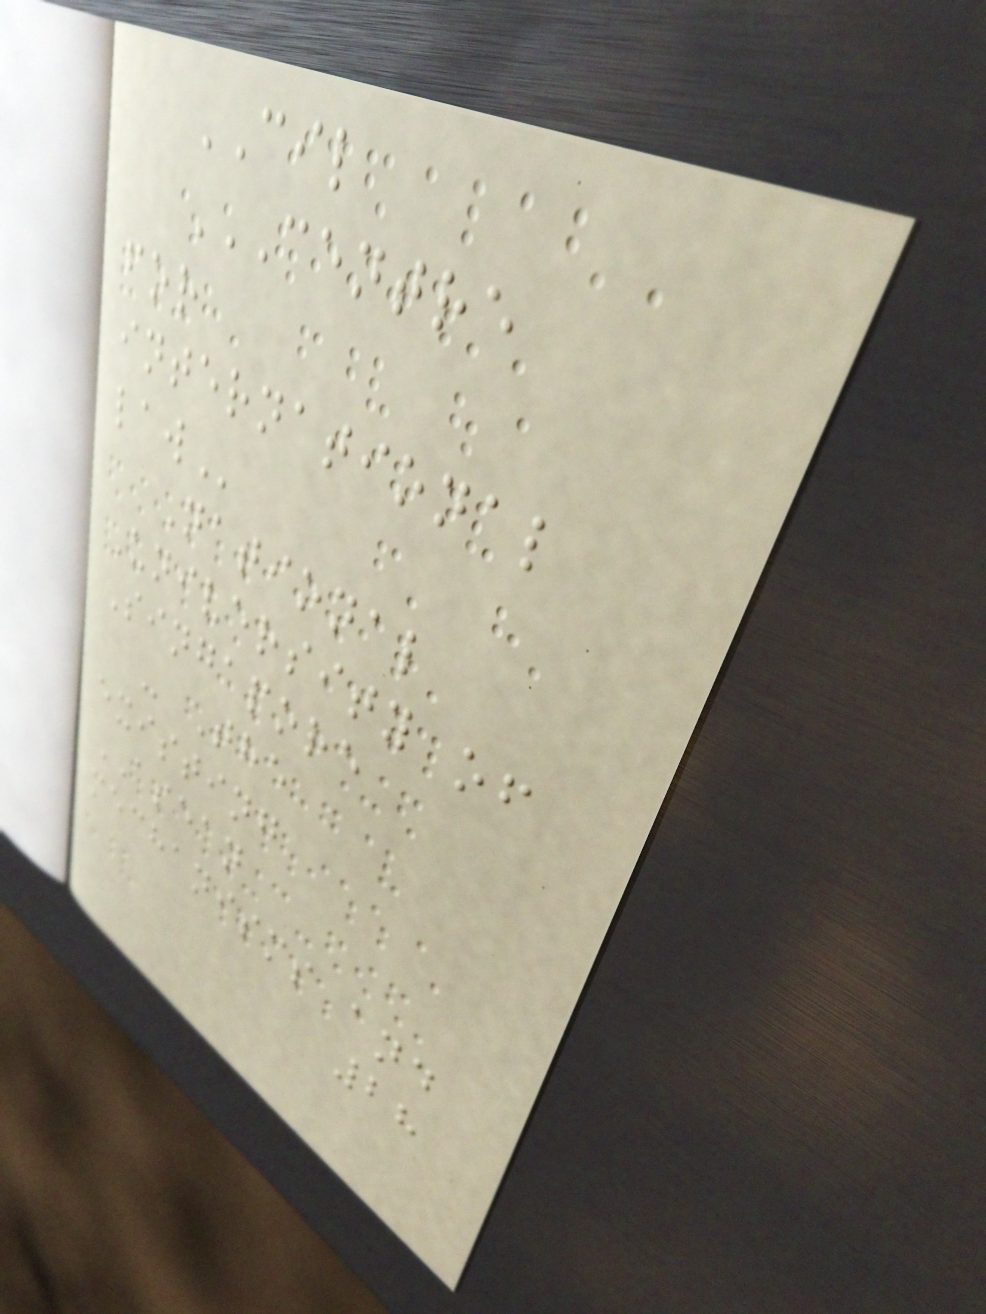CIL
CENTRE
FOR
INTERNATIONAL
LAW
National
University of
Singapore
- The
existing
ASEAN
mechanisms and
28
